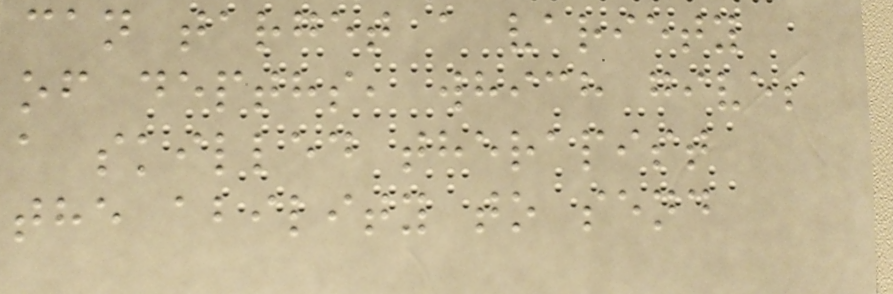can target a variety
of depths, which gives
a skilled therapist
the ability to send
